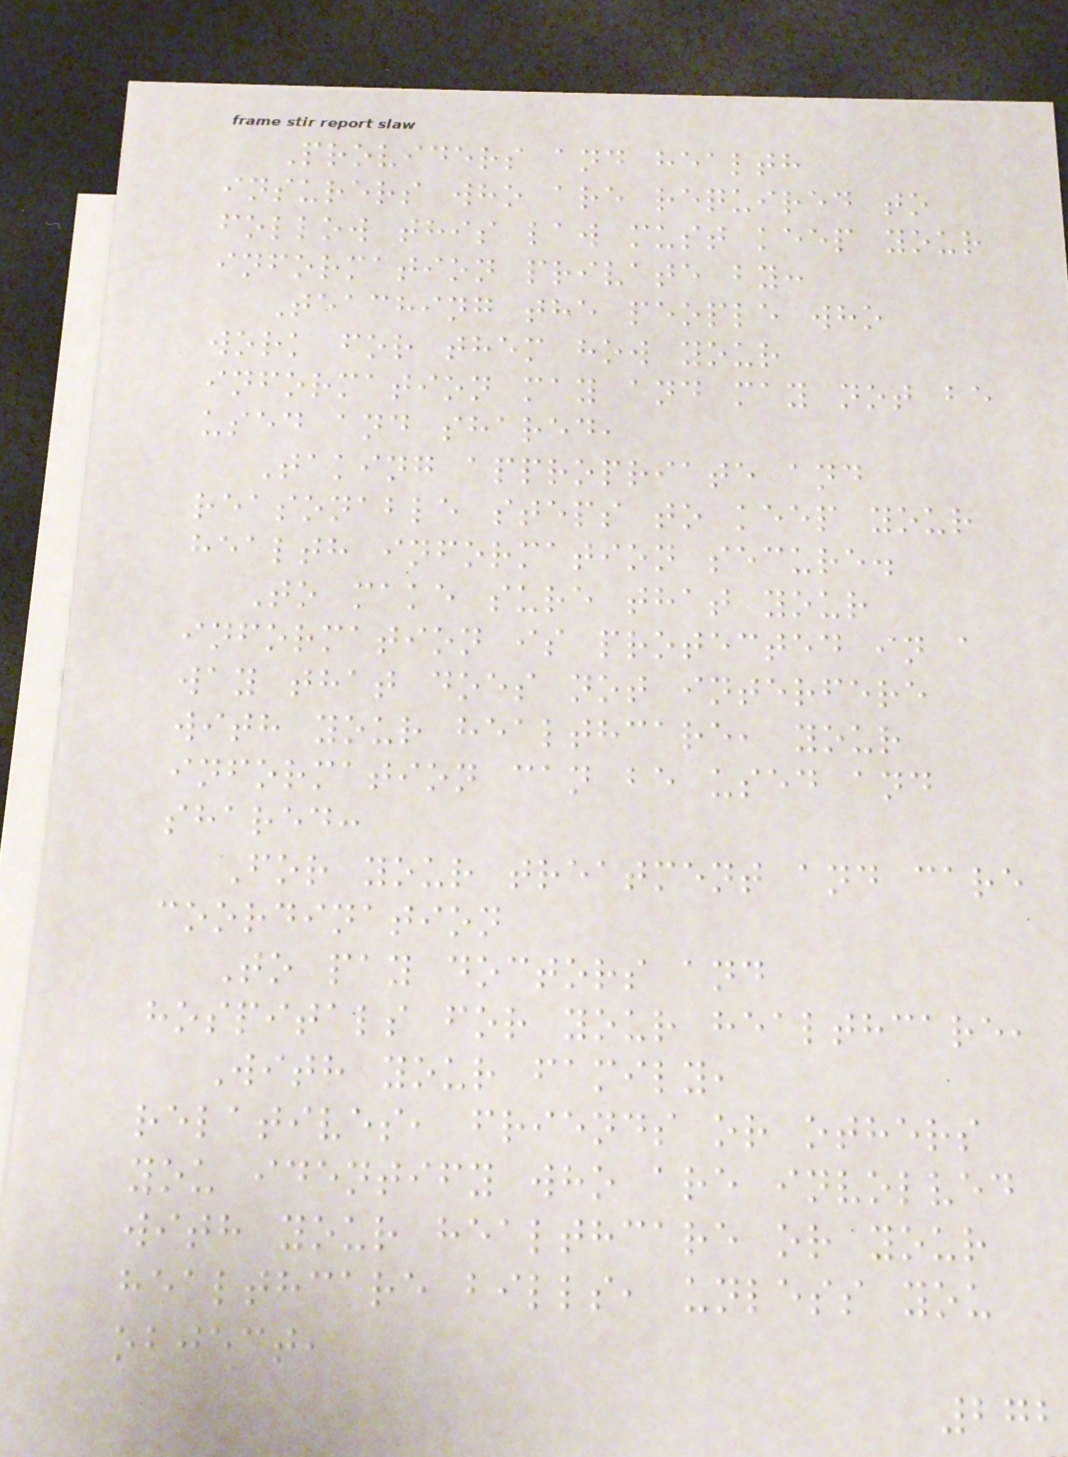Providers and health
insurers who are required to
follow this law must keep your
information private by:
Teaching the people who
work for them how your
information may and may not be
used and shared,
Taking appropriate and
reasonable steps to keep your
health information secure.
To make sure that your
information is protected in a
way that does not interfere
with your healthcare, your
information can be used and
shared:
For your treatment and care
coordination
To pay doctors and
hospitals for your healthcare,
With your family,
relatives, friends or others
you identify who are involved
with your healthcare or your
healthcare bills, unless you
object,
272
